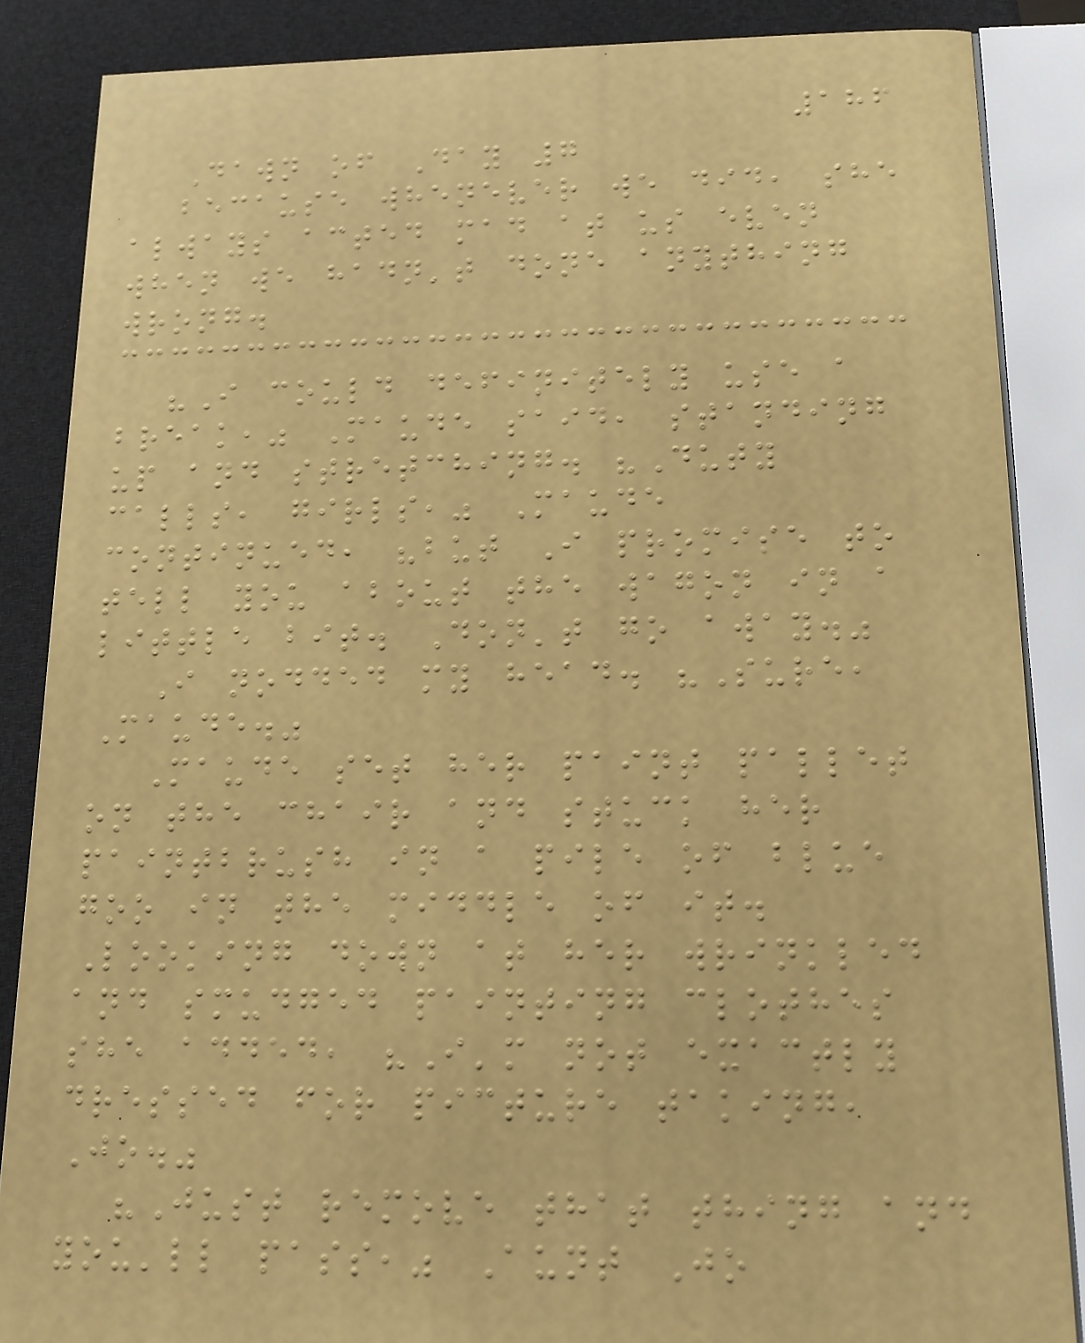186
Dawn of Day 7
because whenever we did, she
always acted mad at us even
when we hadn't done anything
wrong.
"I could definitely use a
break," Maude said, standing
up and stretching. "Duty
calls, girls," Maude
continued, "but I promise to
tell you about the wagon in a
little bit. Don't go away."
I nodded my head. "Sure,
Maude."
Maude set her paint pallet
on the chair and stuck her
paintbrush in a pile of blue
goo in the middle of it.
Looking down at her wrinkled
and smudged painting clothes
she added, "I'm not exactly
dressed for picture taking,
Jo."
"Just remove that thing and
you'll pass," Aunt Jo
